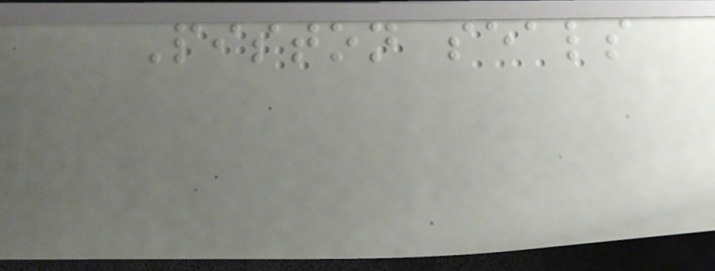Piston seals
